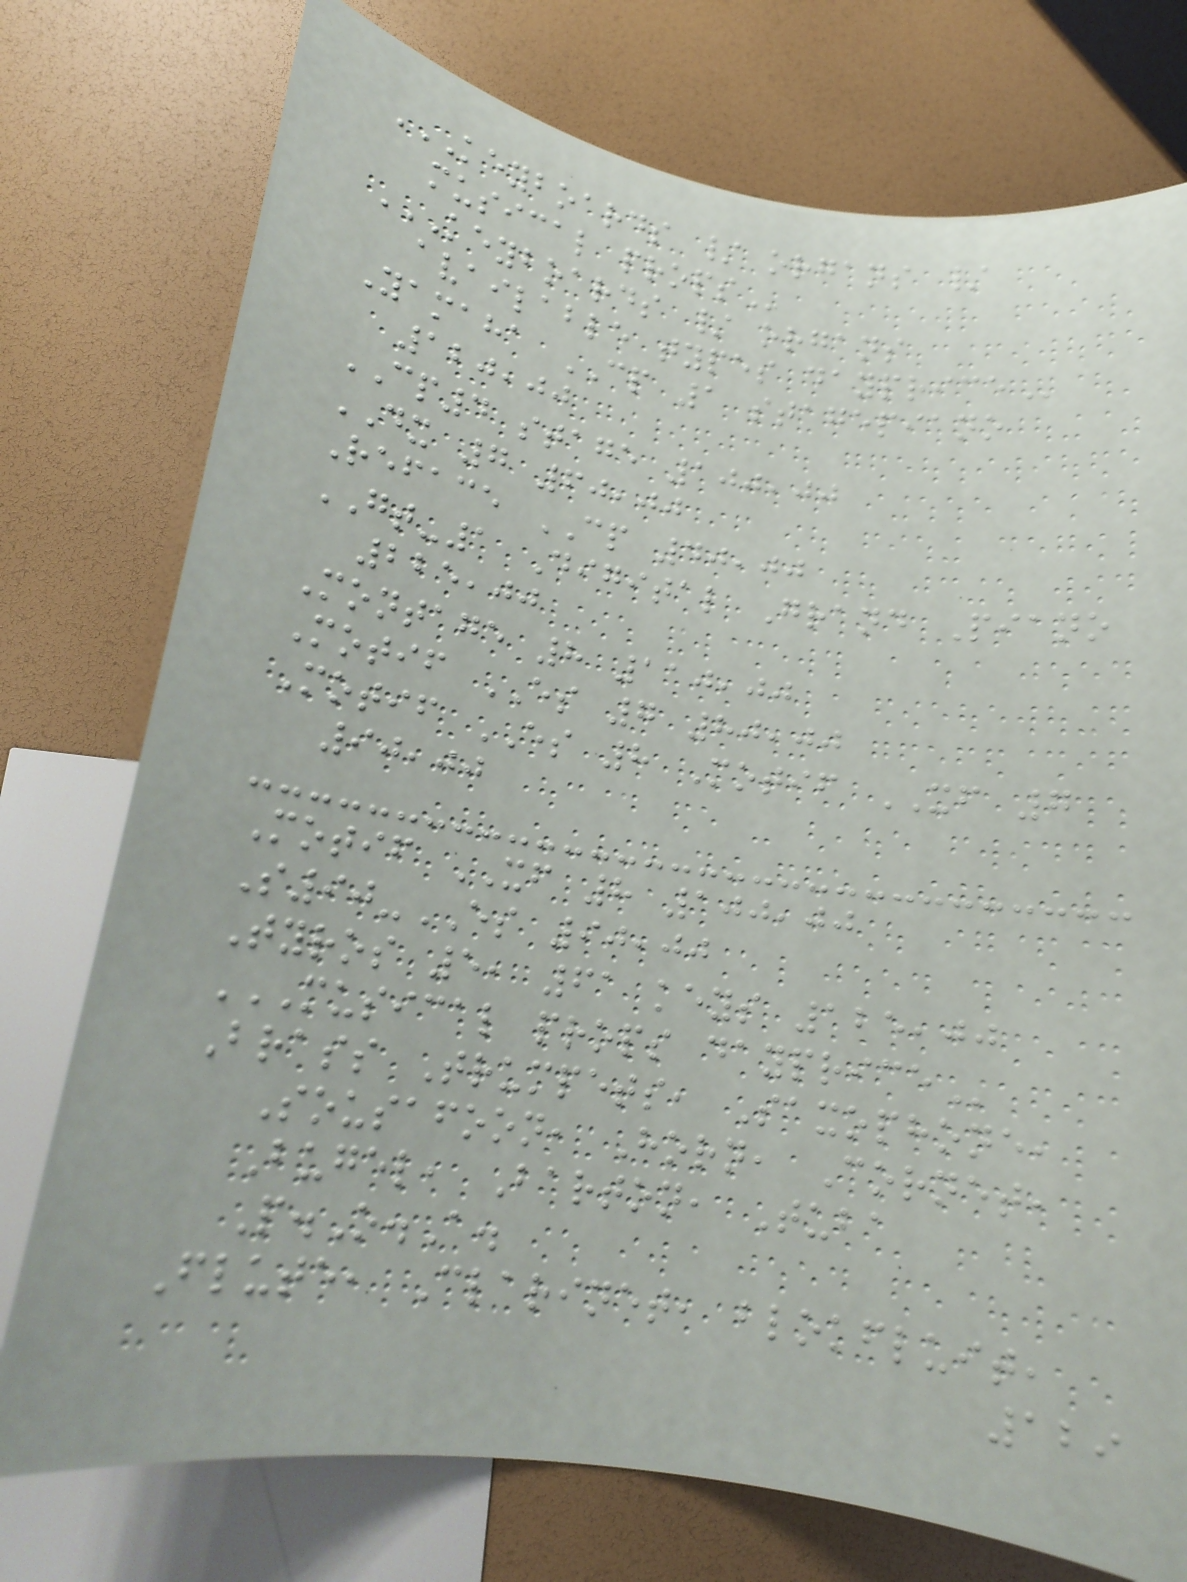KEYBOARDS / ORGANS /
MUSICAL PROPS
KEYBOARDS / ORGANS
AVAILABLE TYPES DAYPRICE
Yamaha CP 1 stagepiano
120,00
CP4 stage 100,00
DX 7 60,00
Reface CP 40,00
GT-1 Digital Grand Piano
225,00
Montage 8 110,00
Motif ES 7 80,00
Motif ES 8 Motif XF 7
90,00
Motif XF 8 100,00
S90-ES 90,00
Tyros 5, 61 keys 125,00
MUSICAL PROPS DAYPRICE
Brass Trumpets, Saxophone,
Sousafoon, Horn, Cornet,
Bugel, Barton, Tuba
P.O.A.
Flute, Clarinet, blokfluit,
129
